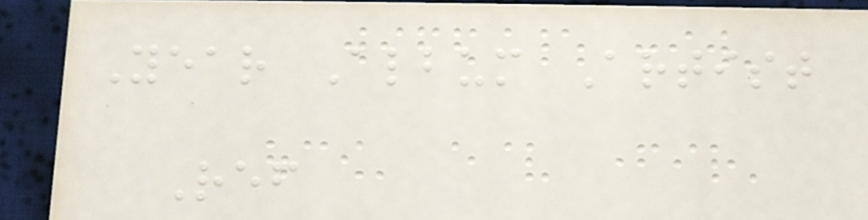Year Album Artist
Ref
